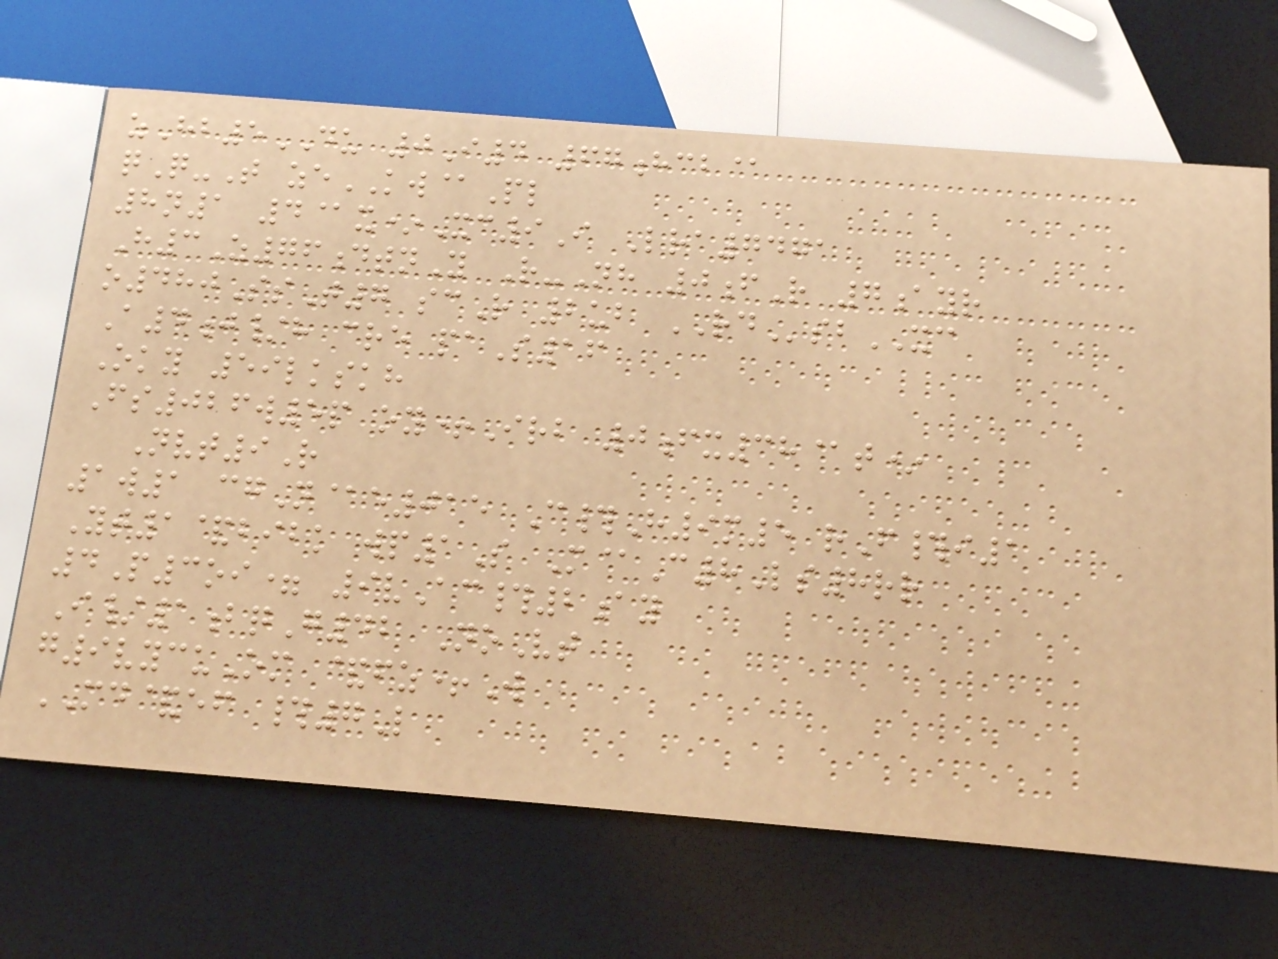zHb5DU 0I4 67hcb@
qQ-T zeKW@Pl
8n1 4@x*Xc9I Lra7471
H3Z76dtnY R-Nh 0fR 7ayr
o480SsT7 scR 2ub RDsbXC
A4j/h cre paS16
Oky 59lkskh
Fs026w5p oy+Irb 0fx38@t*
Nvt9R
1w1 cgN@e015 C#H9m5 rF#i1
Yt1&bibk wp1S M@C8Ls8rr
4P3oi= 9vAc#2ay
I/1bqG42 NoVt
g9vycuOm &fz+W
MD&ef #7L
